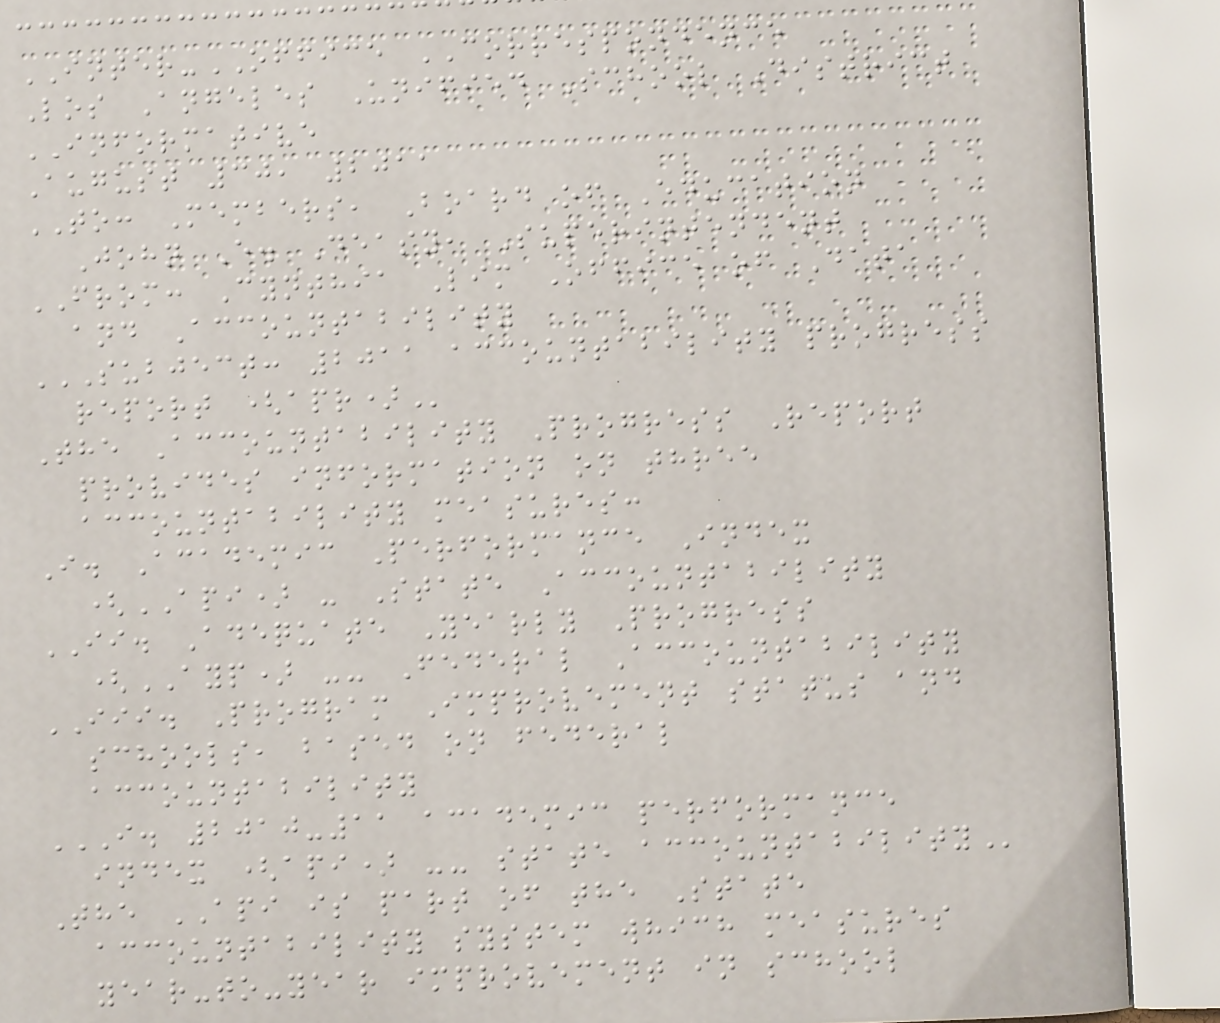INTER-OFFICE CORRESPONDENCE
Los Angeles Unified School District
INFORMATIVE
August 30, 2011
TO: Members, Board of Education
John E. Deasy, Superintendent
FROM: Cynthia Lim Office of Data
and Accountability
SUBJECT: 2011 ACCOUNTABILITY PROGRESS
REPORT (APR)
The Accountability Progress Report
provides information on three
accountability measures:
I. Academic Performance Index
(API) - State Accountability
II. Adequate Yearly Progress
(AYP) -- Federal Accountability
III. Program Improvement status and
schools, based on federal
accountability
I. 2010-11 ACADEMIC PERFORMANCE
INDEX (API) -- STATE ACCOUNTABILITY
The API is part of the State
accountability system which measures
year-to-year improvement in school
